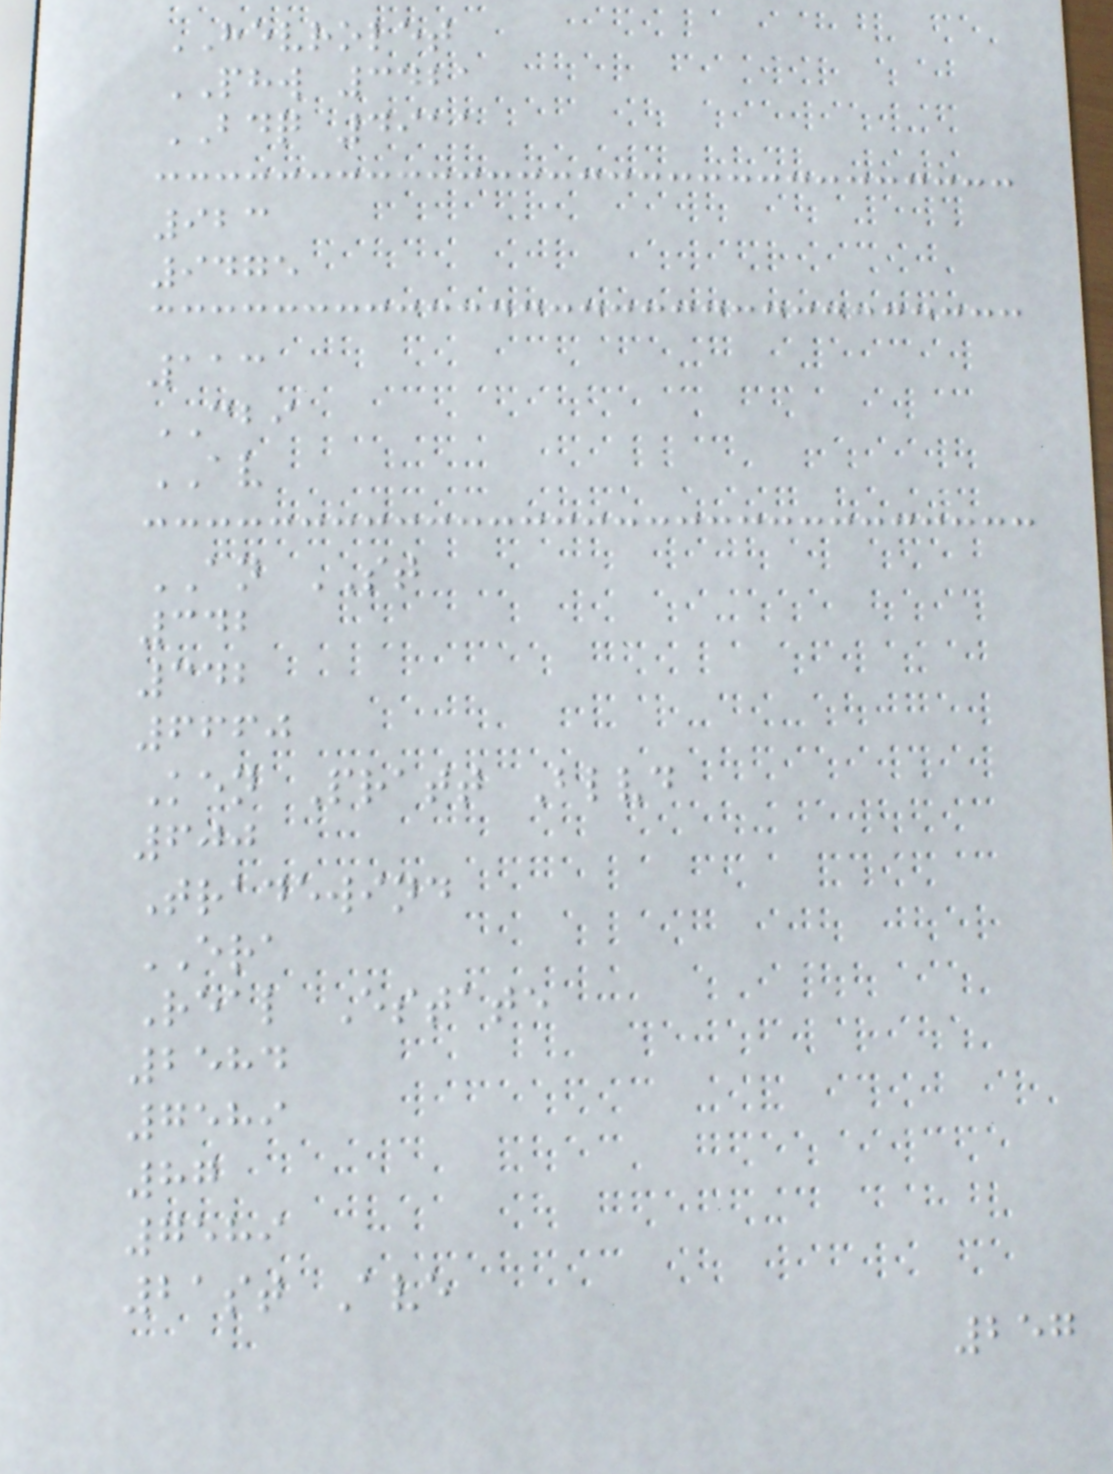HEVROLET
PHW 3421
BDQ 4911
923
9475
113
CBI
AV
AN ST
342
342
6660
Ken Pratt Blvd
600
Tradewind
ERA
Real Estate
2584
7589
87
7589
21st Ave
257
